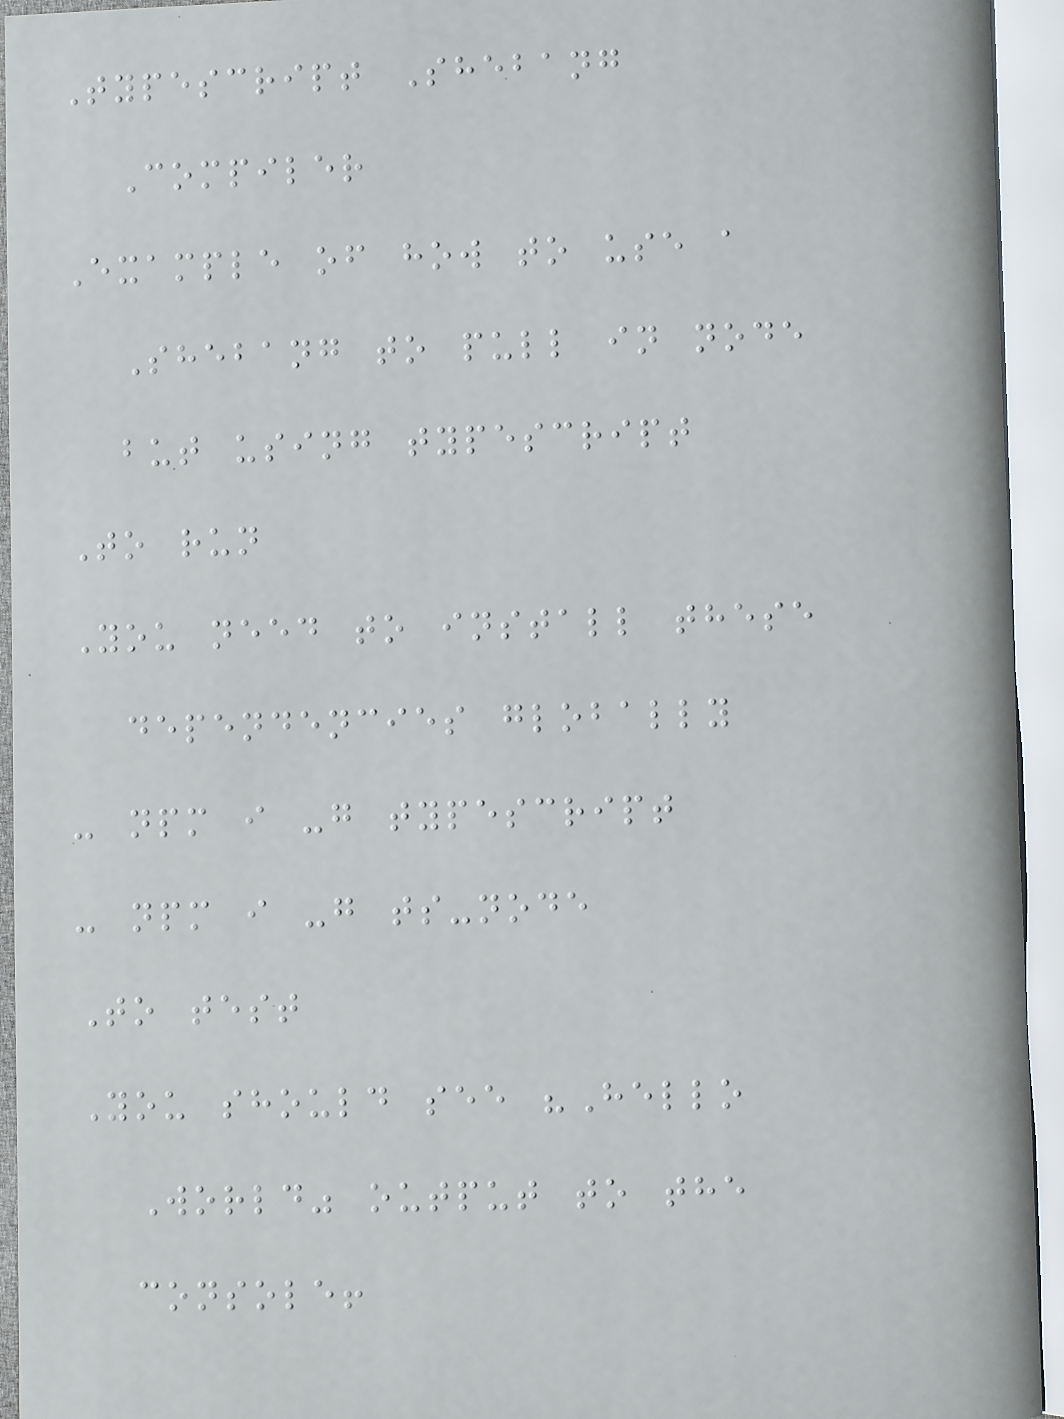Typescript Shebang
Compiler
Example of how to use a
Shebang to pull in node
but using typescript
To run
You need to install these
dependencies globally
- npm i -g typescript
- npm i -g ts-node
To test
You should see "Hello
World" output to the
console!
